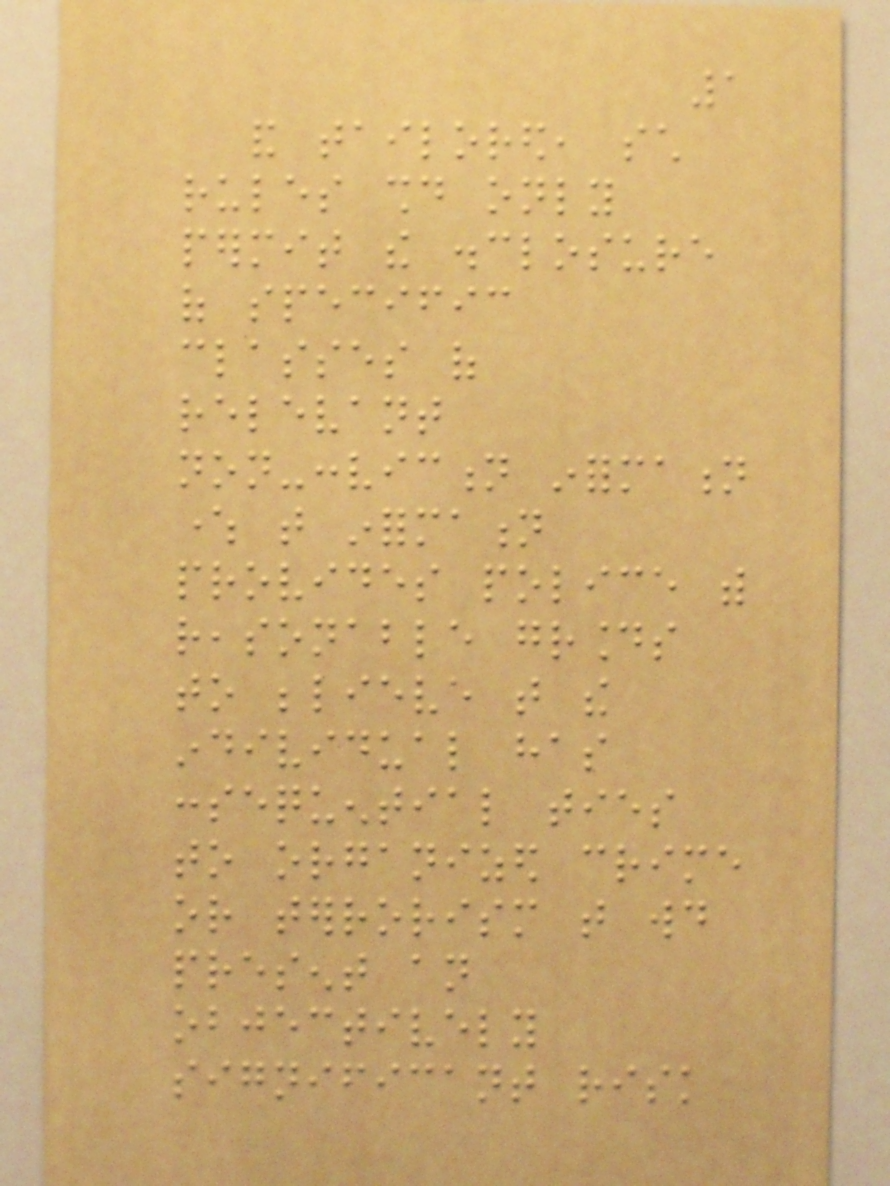1
and tailored, such
rules should only
permit the disclosure
of specific
classes of
relevant
non-conviction information
where that information
provides police with
reasonable grounds
to believe that the
individual has
consequential ties
to organized crime
or terrorism that would
present an
objectively
significant risk
